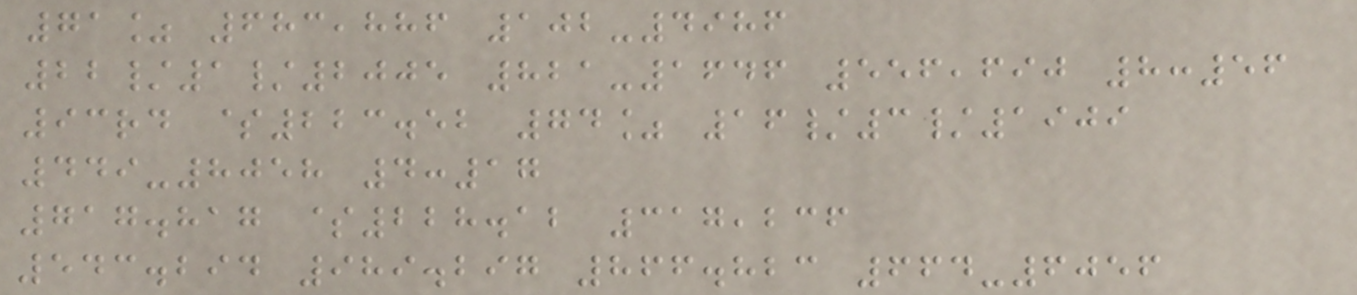71% 683,886 102-4986
22/1/2005 821-1646 556,690 8:56
93rd $223.52 74% 16/3/1909
449-8058 4:17
717.817 $228.12 317,236
543.294 989.297 866.823 664-6056
